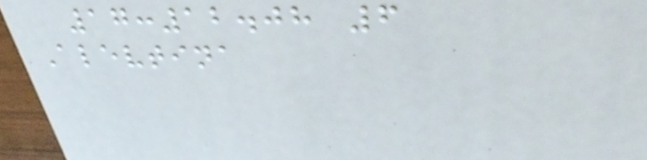17:12.08 6
Alevtina
